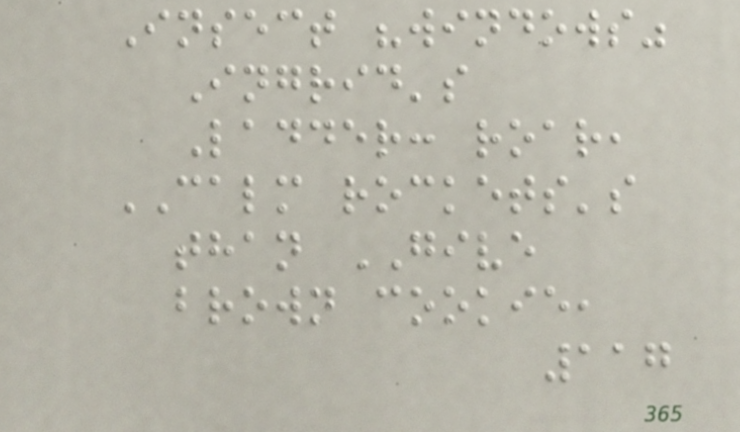Insect "windows"
Ingrid's
Ladder: roar,
CALM rockets's
than GIVE
brown cookie,
117
